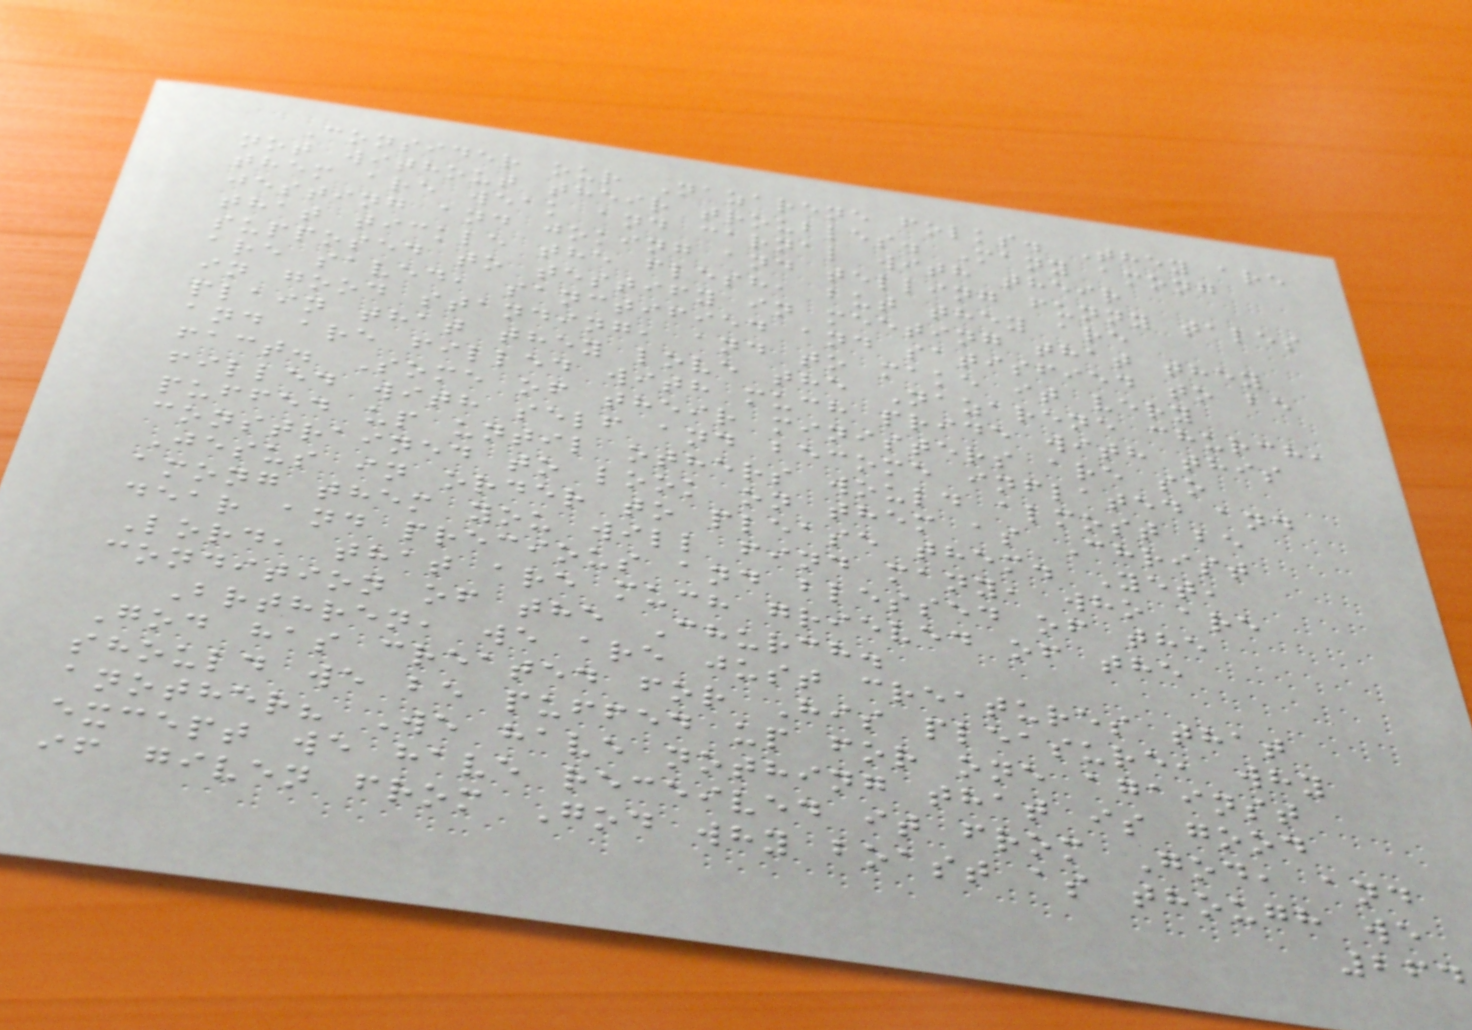Consider our Nazarene folks. They are
not without their troubles. Many among
them are weak and carnal with their
jesting and joking and telling funny tales
that tickle the flesh, but they are
supposed to testify in meeting that they
are saved, sanctified and satisfied to be
in good standing, and to make it very
plain that they love the Nazarene church,
and are filled with much pride with this
fact. Some of their ministers are so
filled with self and become inflated and
puffed up until others would almost be
constrained to look on them as Christ
Jesus in order to please them. Yet,
among them you will find many, who are
dear and precious and blessed of the
Lord, that are much grieved of the
condition of the Church.
Brthren, we are just creatures that
God has created for His pleasure, why
should we be puffed up for one against
another? We have nothing that is good
except we have received it from God, and
if given from God why boast as though we
264
